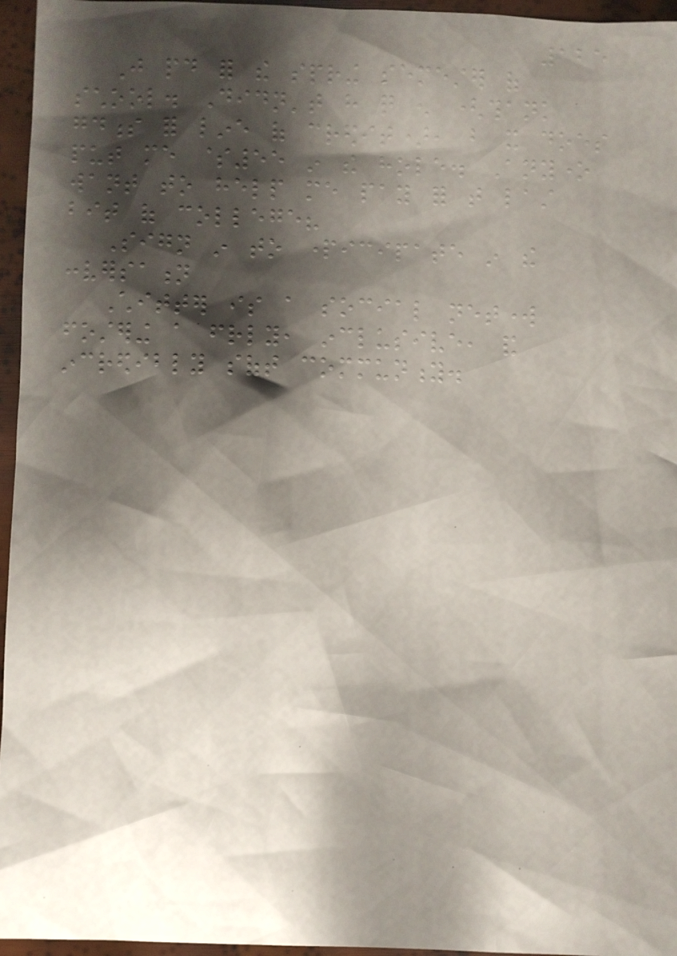125
Just paid for the spring semester of
school. Didn't have quite enough (thank
goodness for line of credit), but it does
put me $55 in the hole. Anyone
want to help me pay for that last
bit of college?
Sign in to participate in the
conversation
Chitter is a social network
fostering a friendly, inclusive, and
incredibly soft community.
